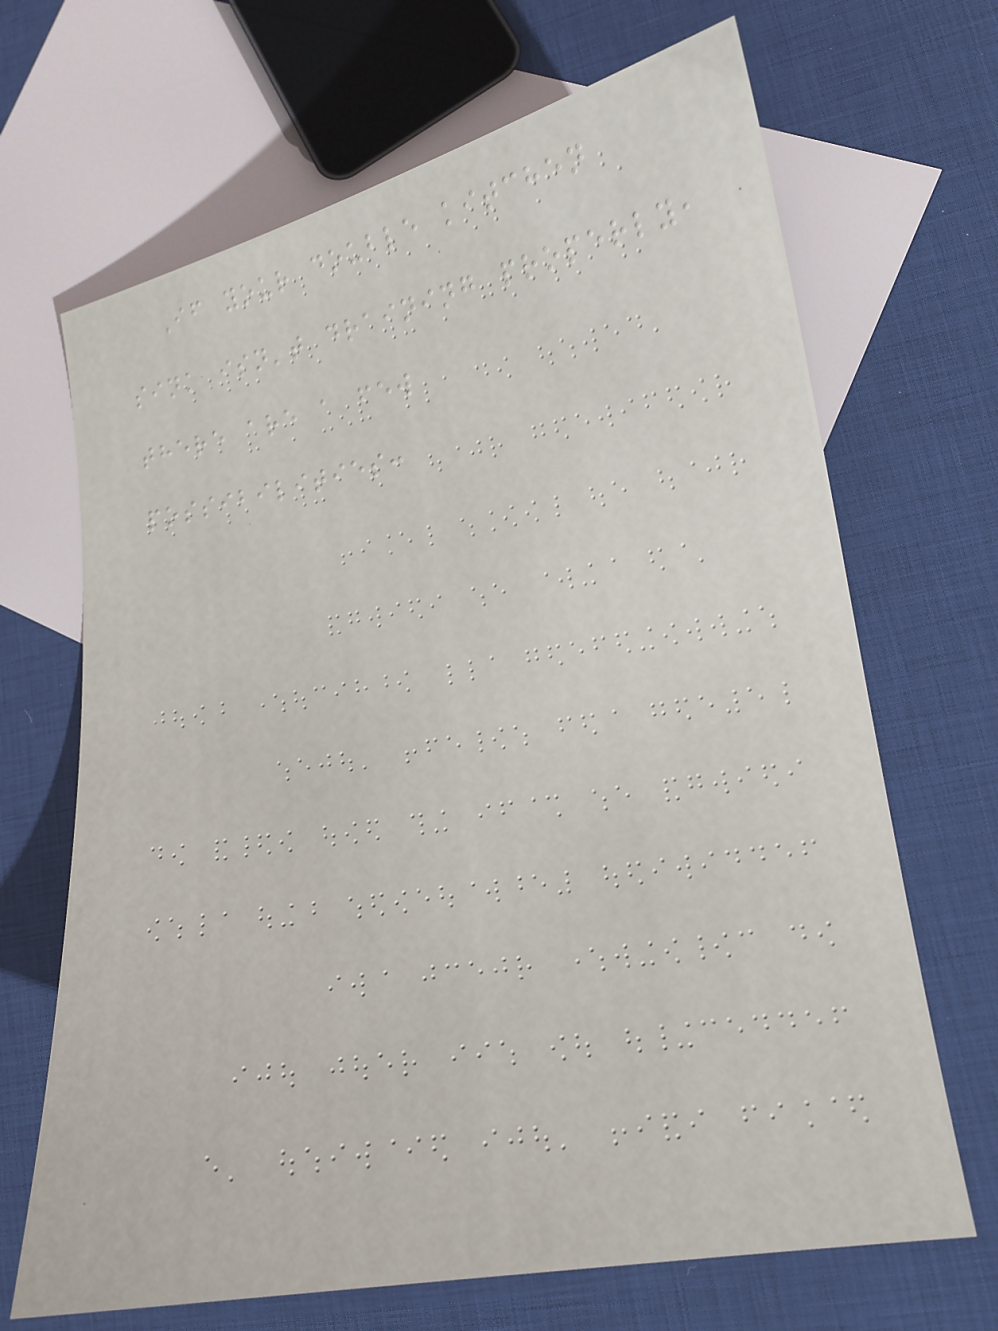If your double kitchen
sink isn't draining properly,
there are a few
possibilities:
